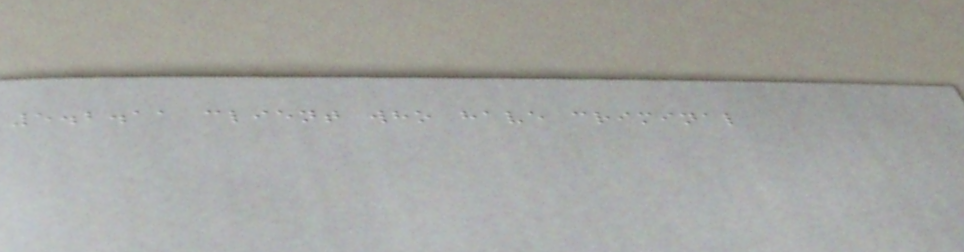5.2.11 client who have criminal
